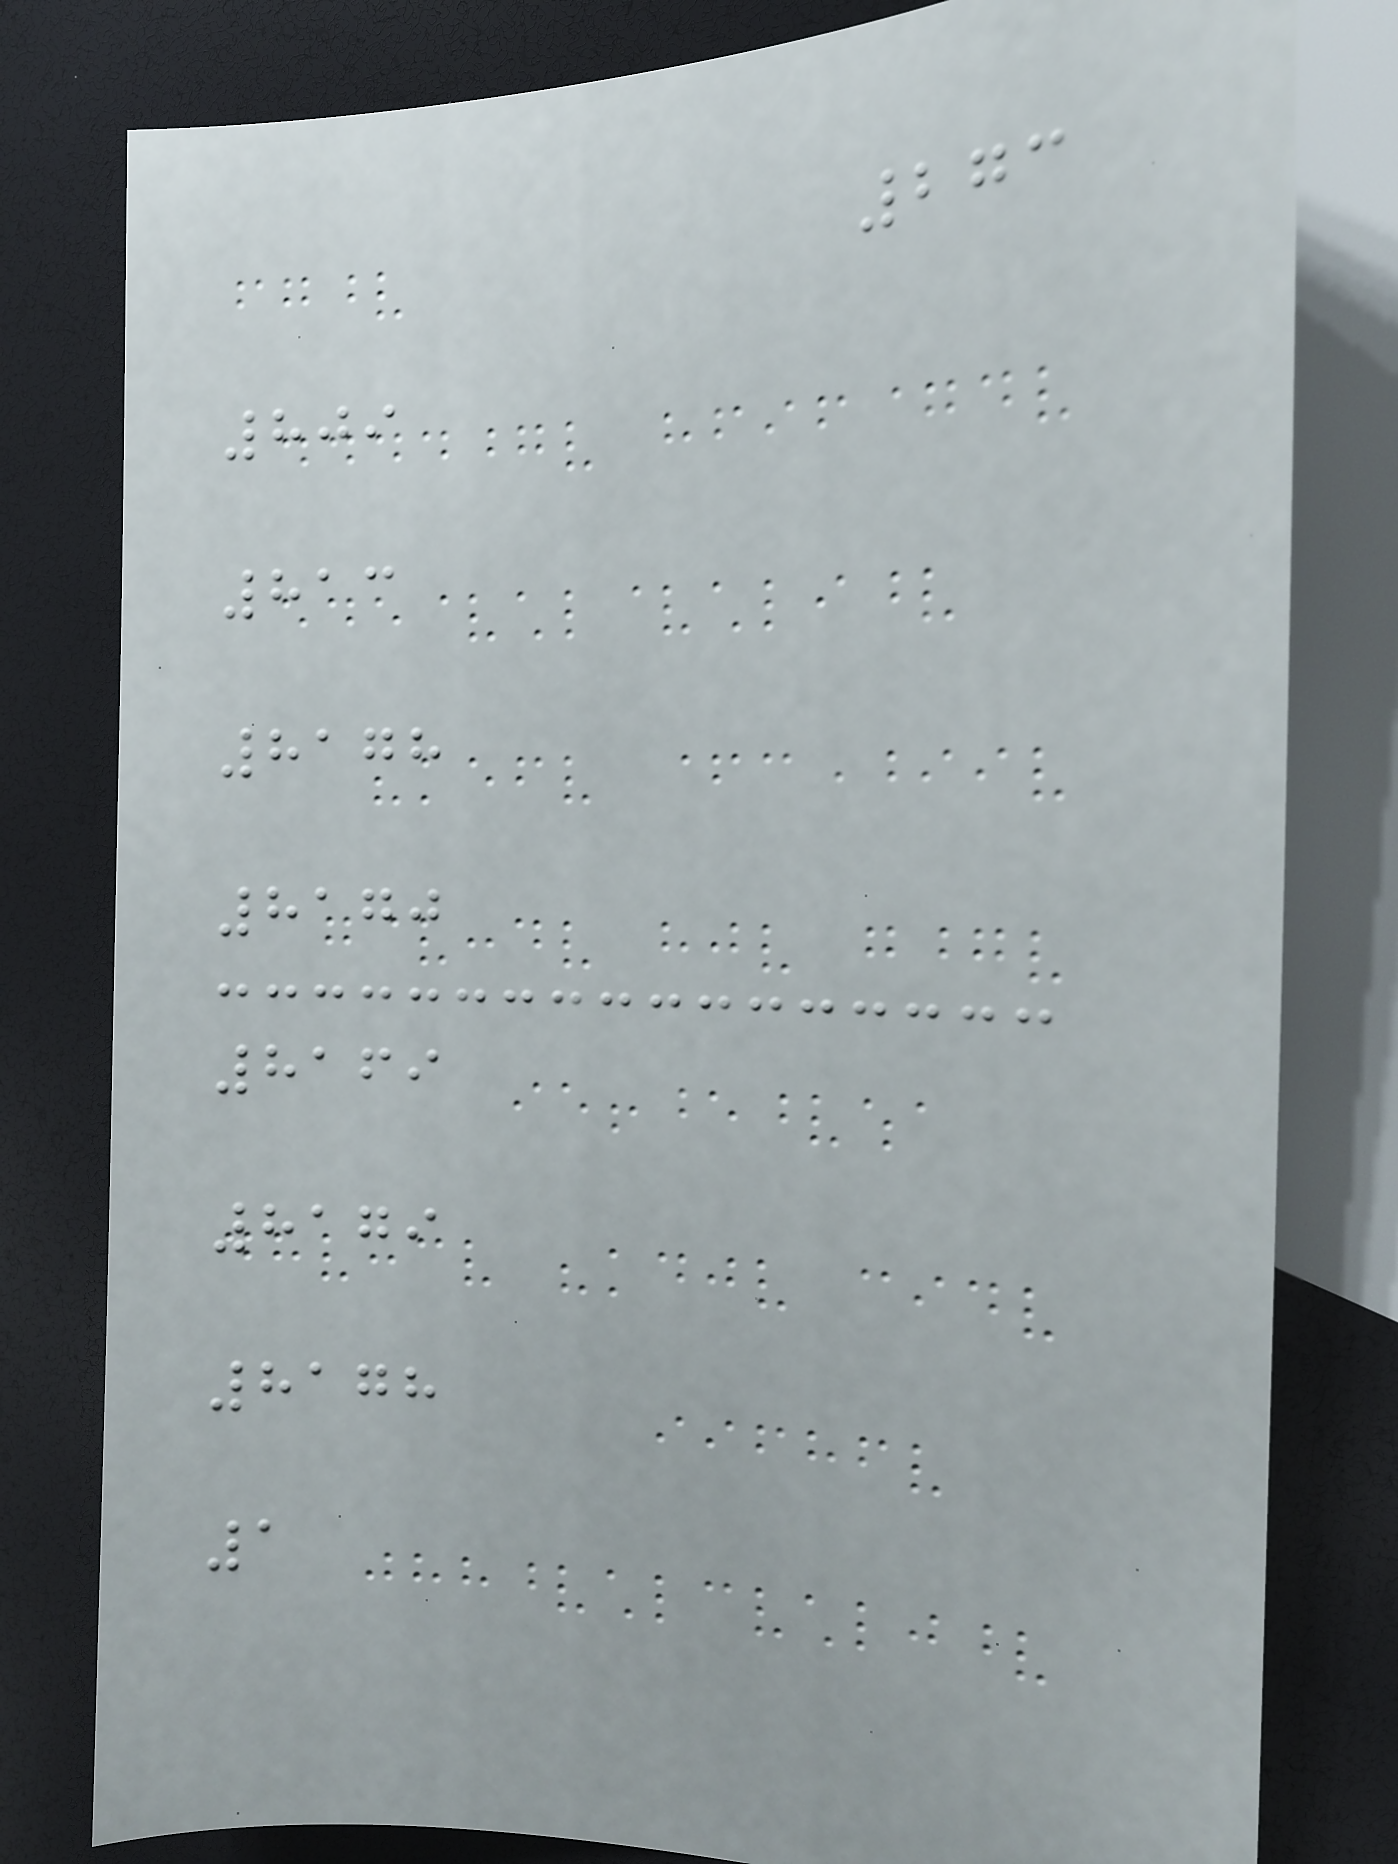273
809
813
8178
8170
8169
8179
8178
1
